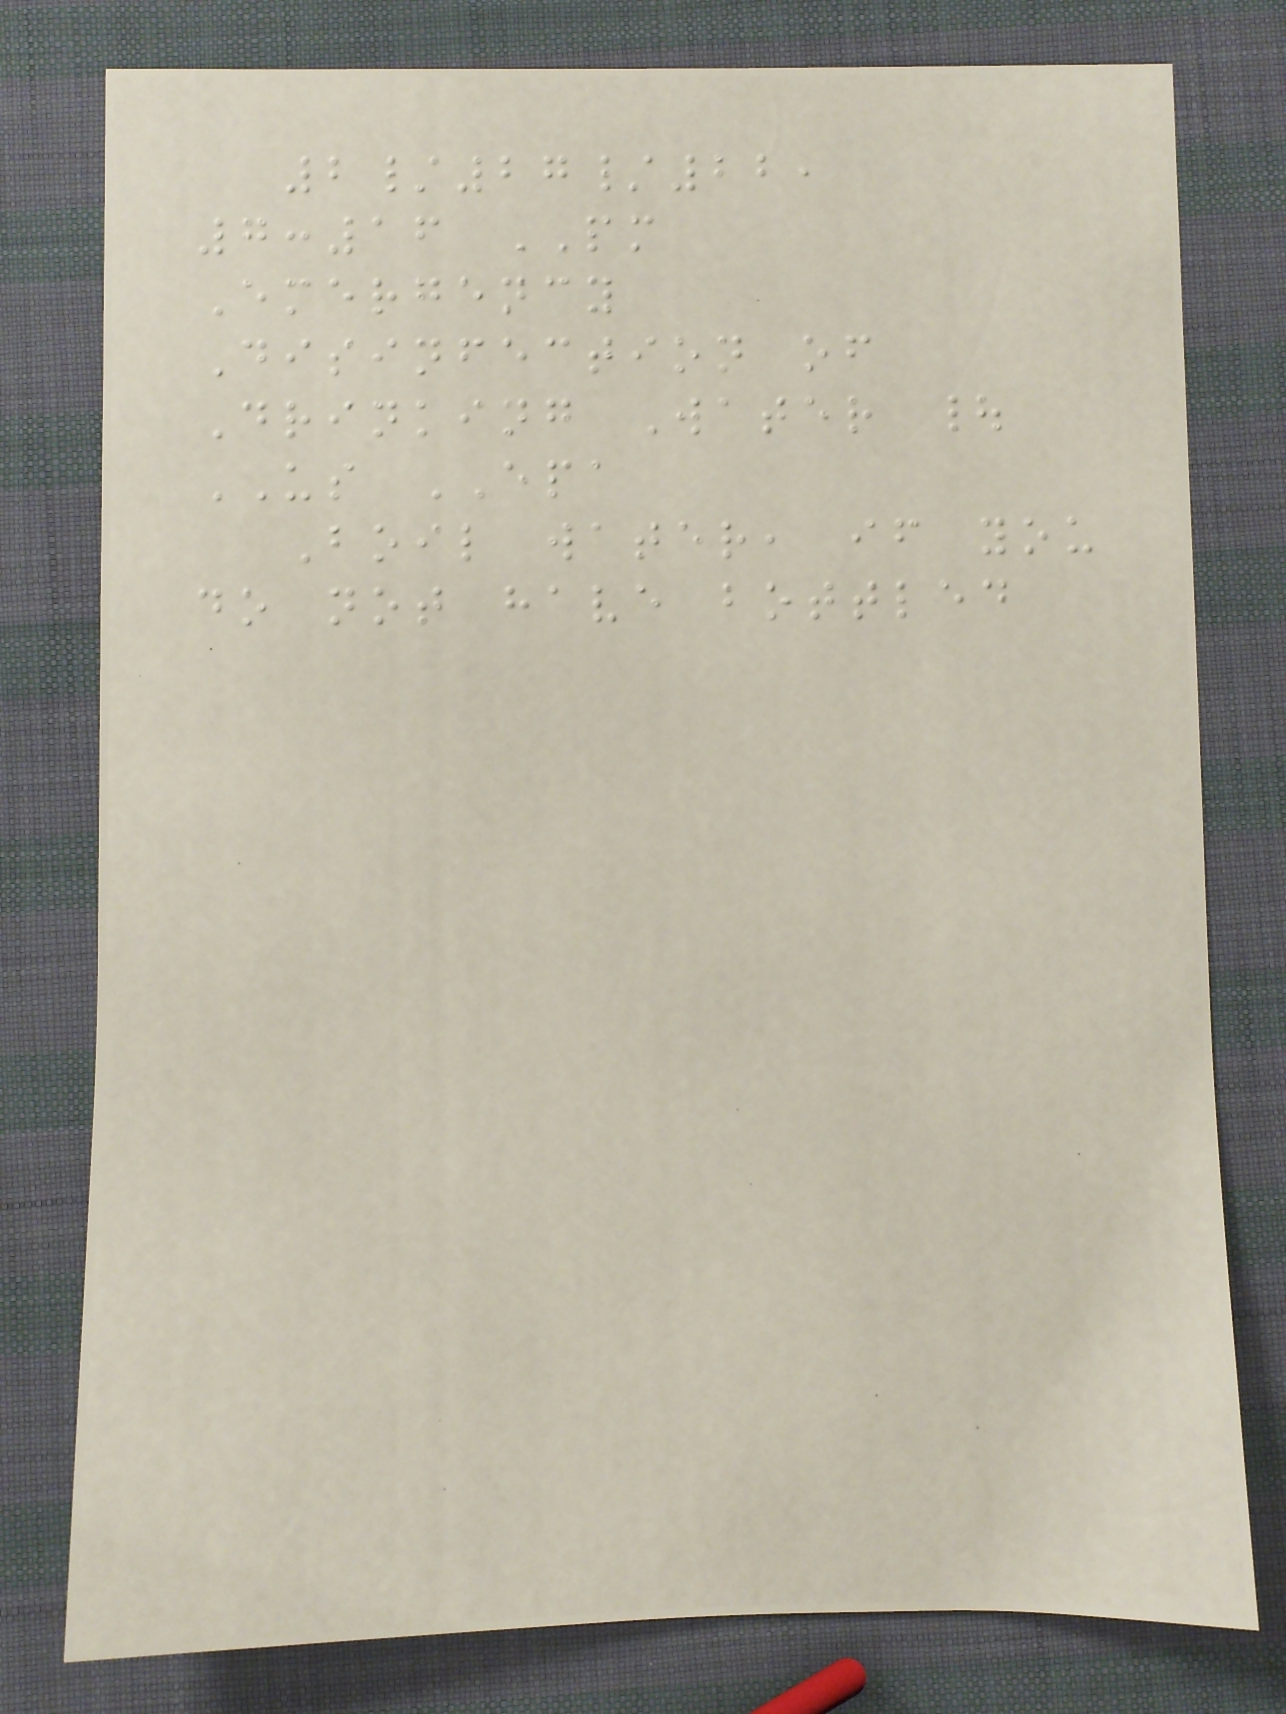2/27/22,
7:16 PM
Emergency
Disinfection of
Drinking Water |
US EPA
Boil water, if you
do not have bottled
